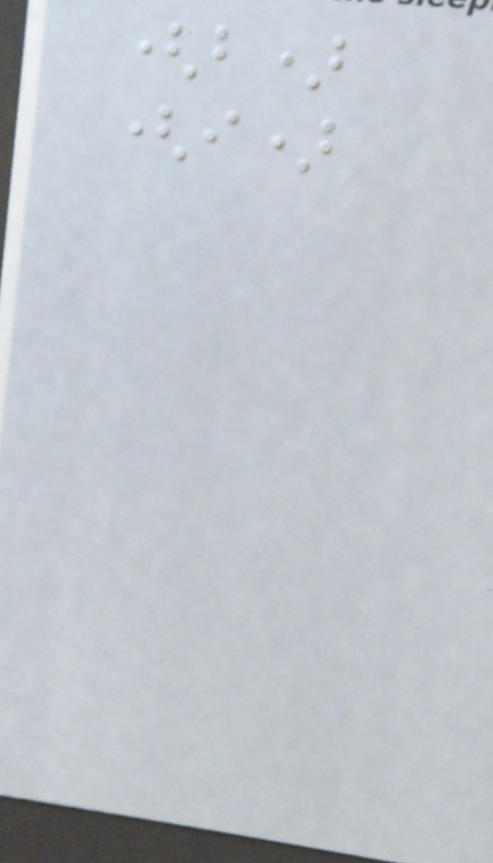(b)
(i)
